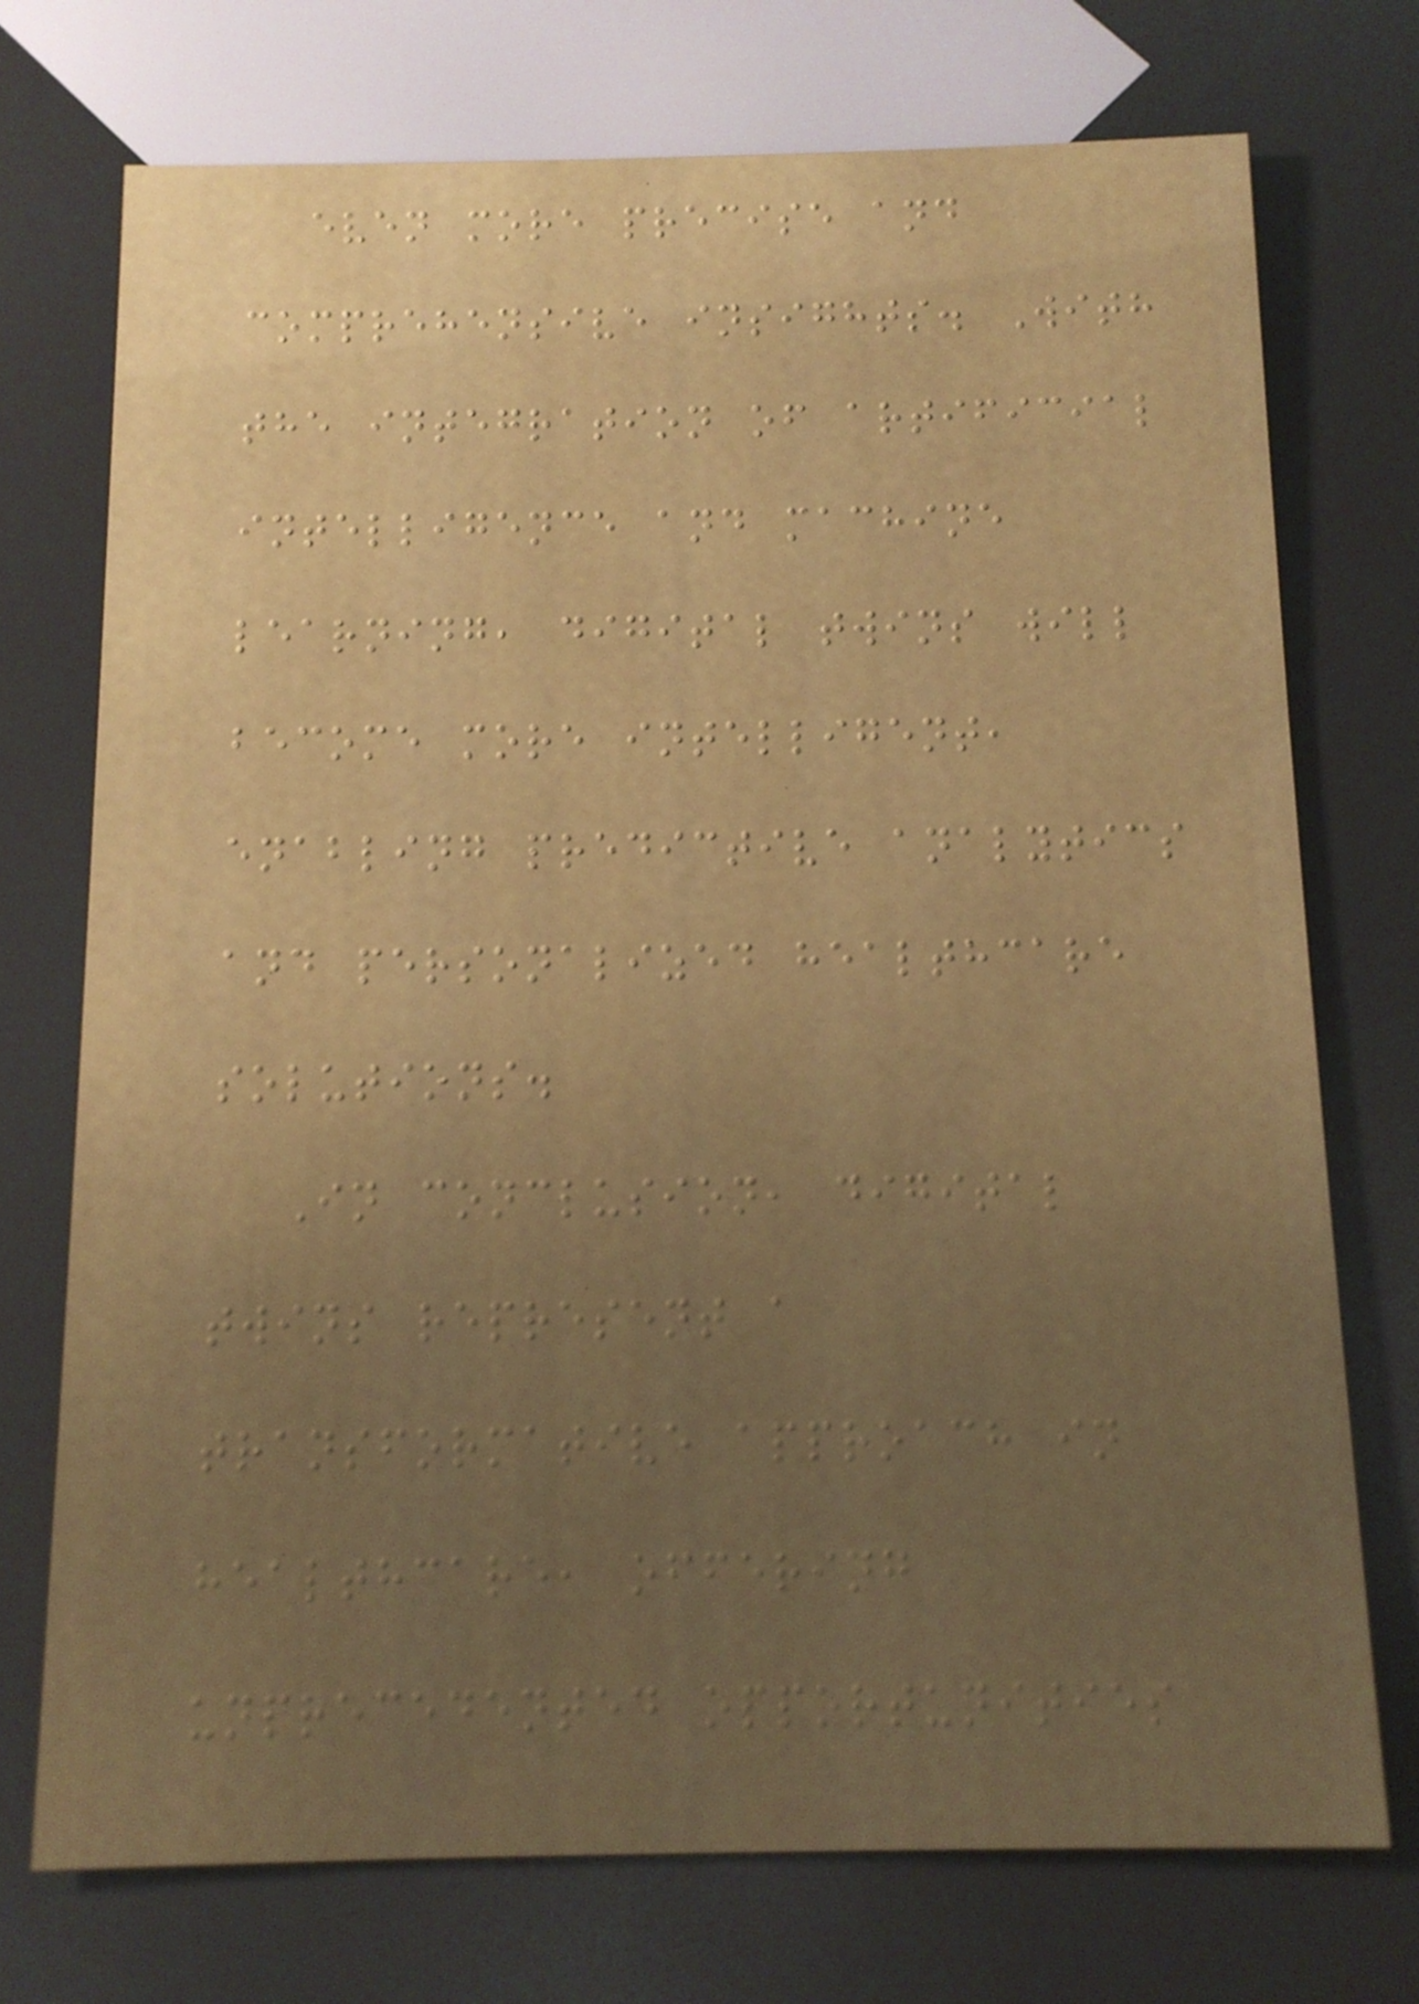even more precise and
comprehensive insights. With
the integration of artificial
intelligence and machine
learning, digital twins will
become more intelligent,
enabling predictive analytics
and personalized healthcare
solutions.
In conclusion, digital
twins represent a
transformative approach in
healthcare, offering
unprecedented opportunities
